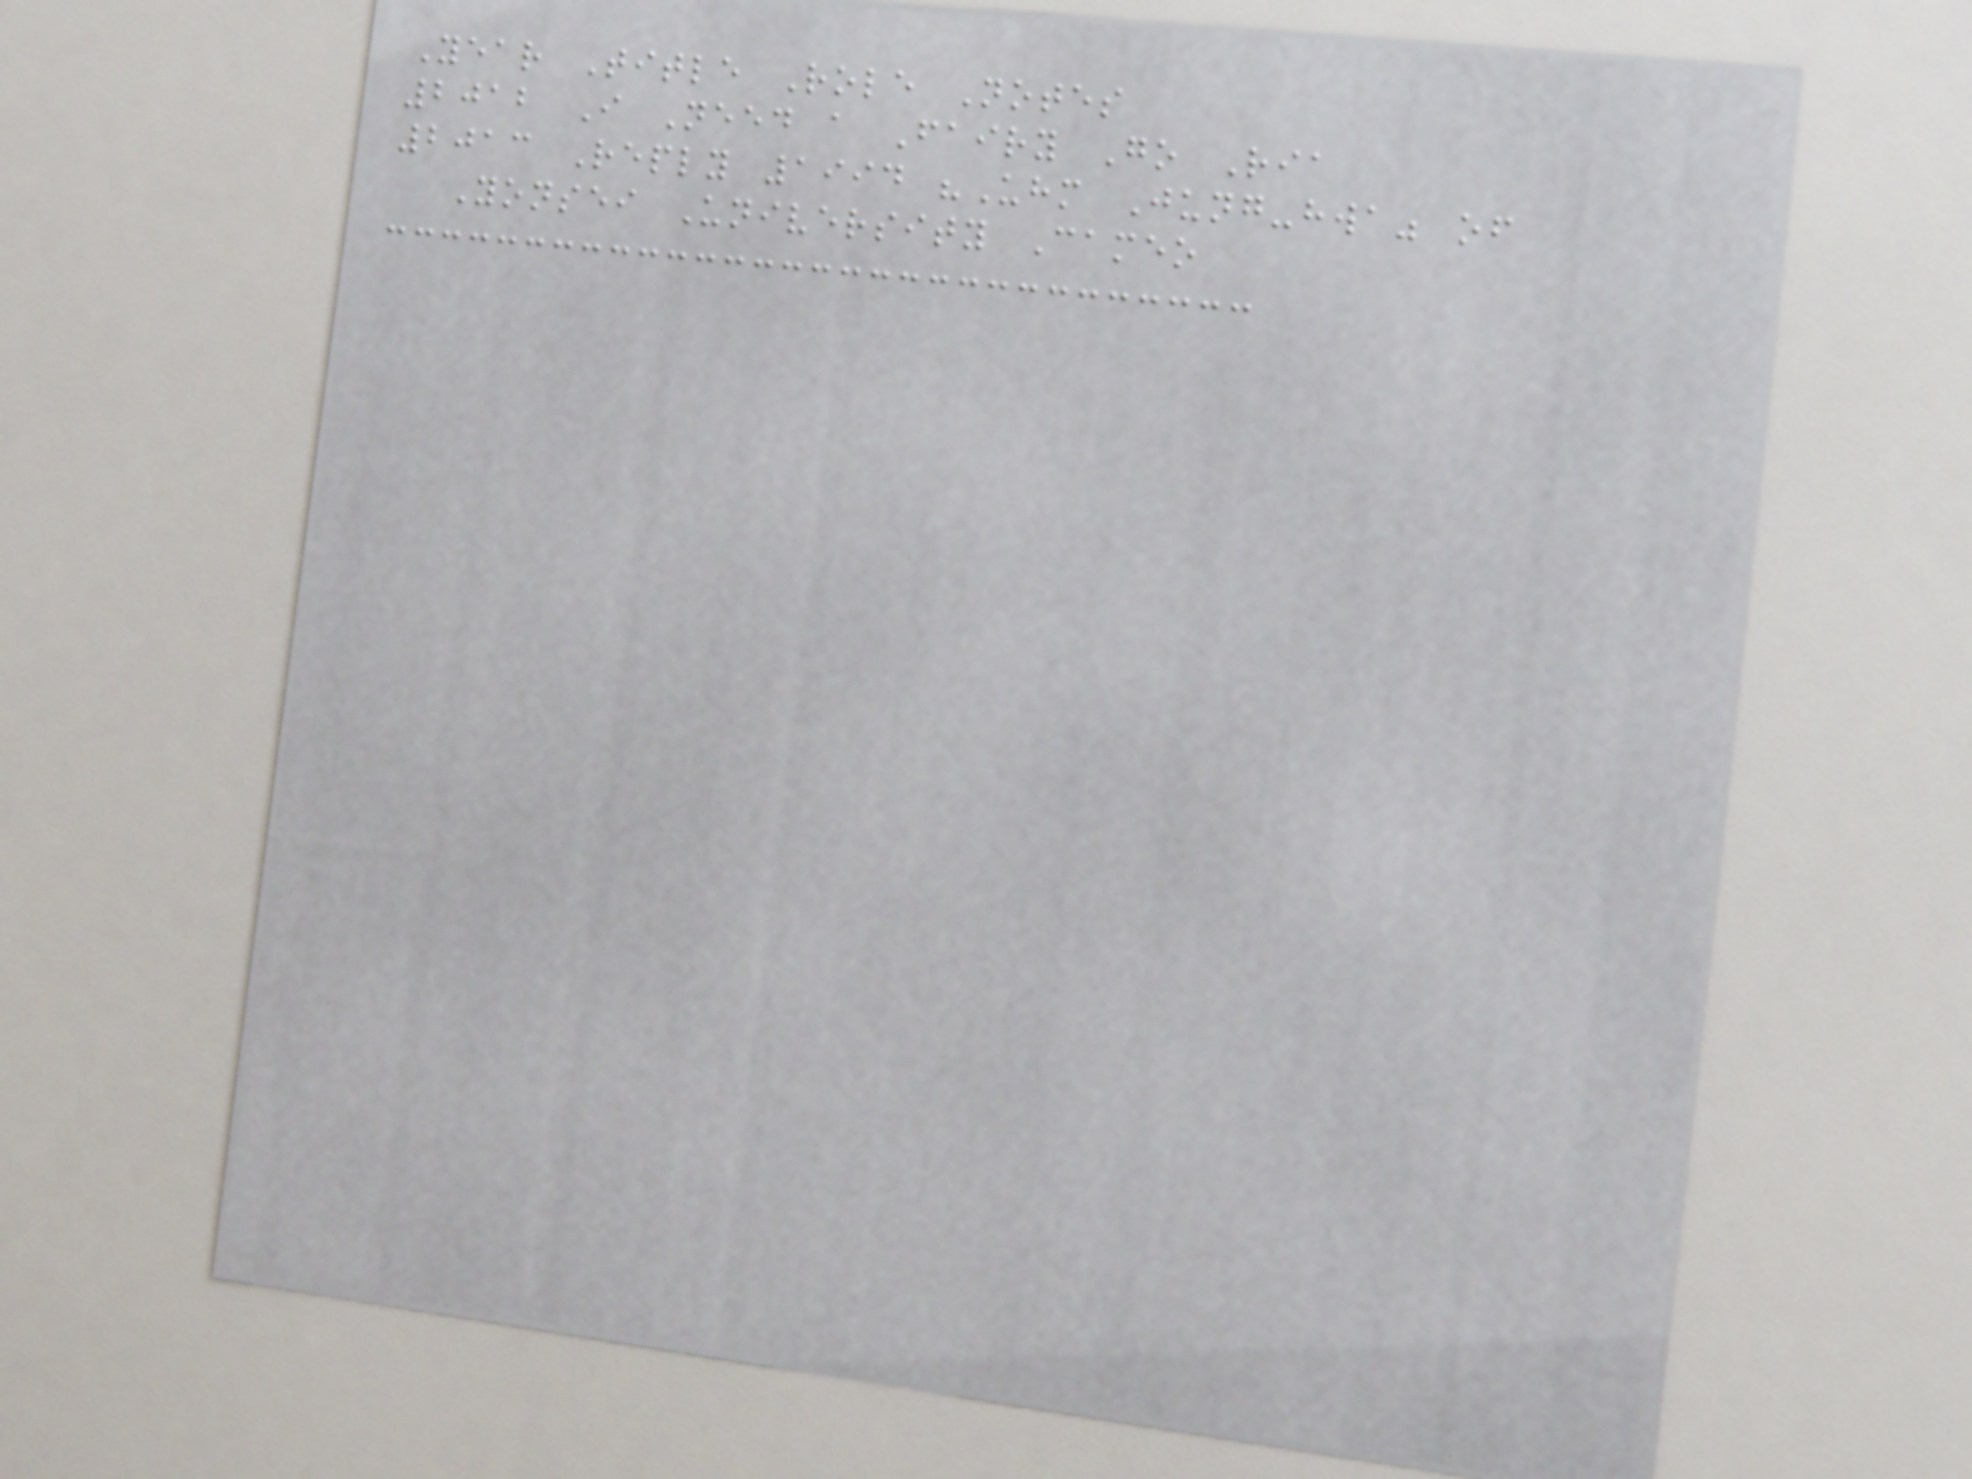Year Title Role Notes
2012 I Need a Fairy Go Ria
2013 Reply 1994 "Uhm Jung-hwa" of
Yonsei University Cameo
